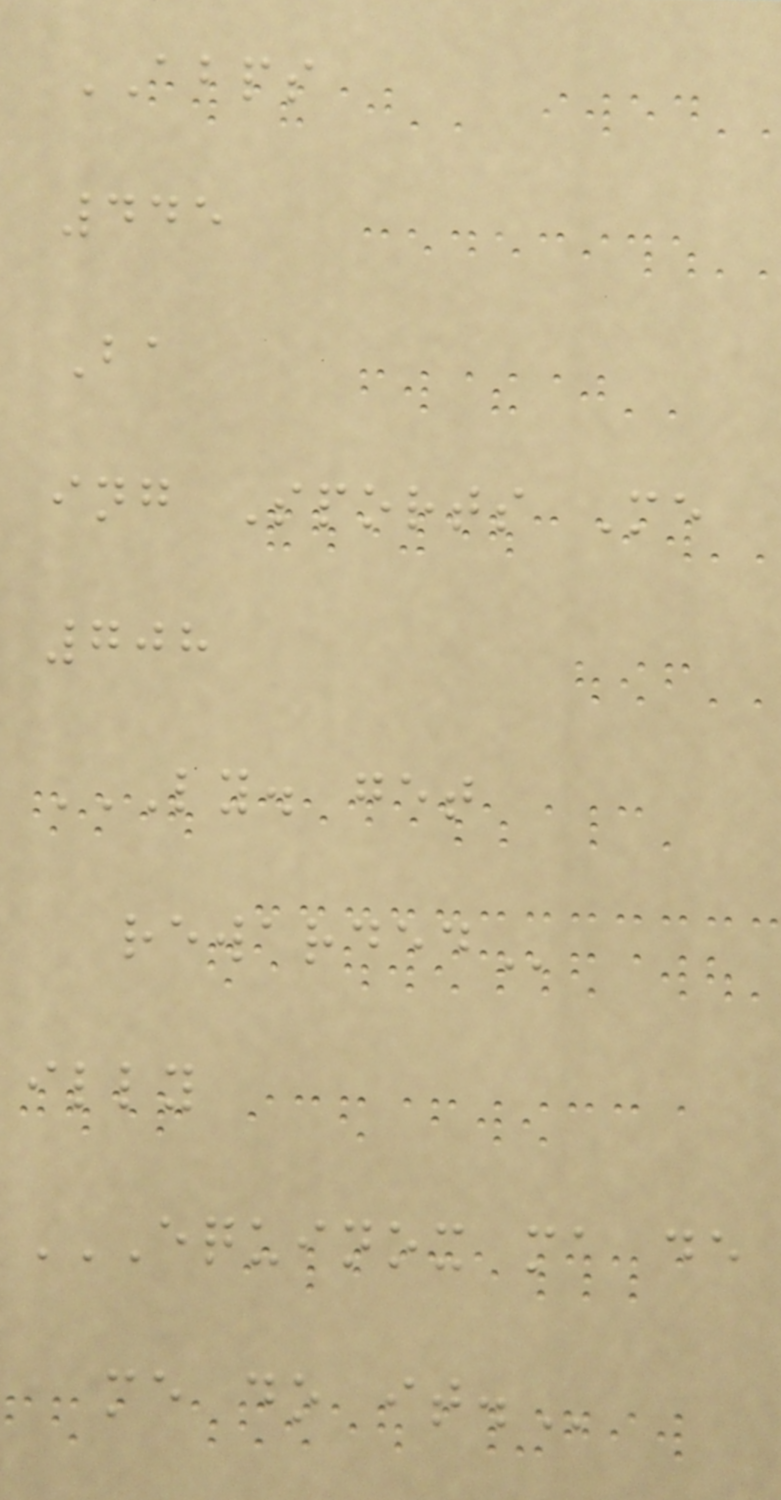ABPS
445
Ba
ing Sports Me
708
LY. GET
REWARDED
illy
EQUINOX MA DE
ME DO IT.
